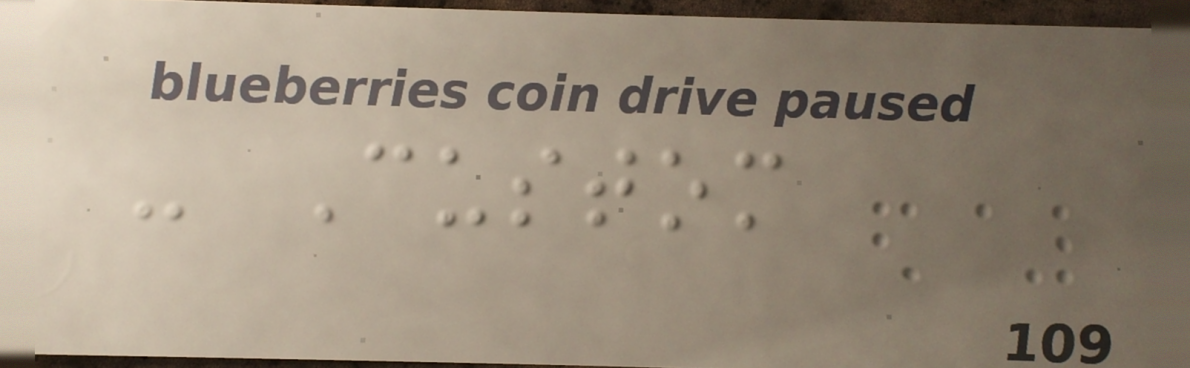- Custom
